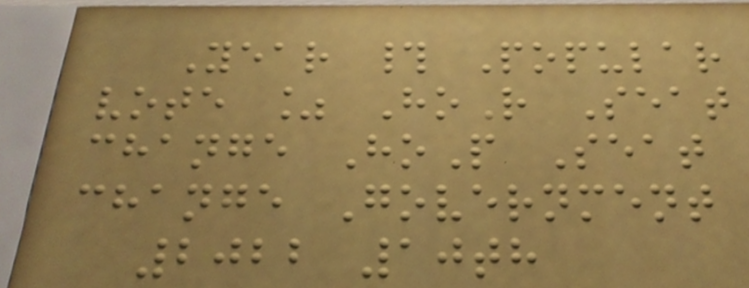Year # Popular
vote % HoR Seat
change HoP Seat
change Government
2022 10th
